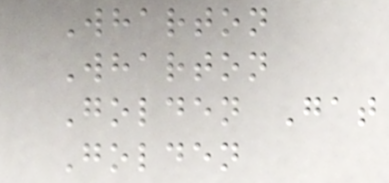Wharton
Wharton
Golden Gat
Golden
